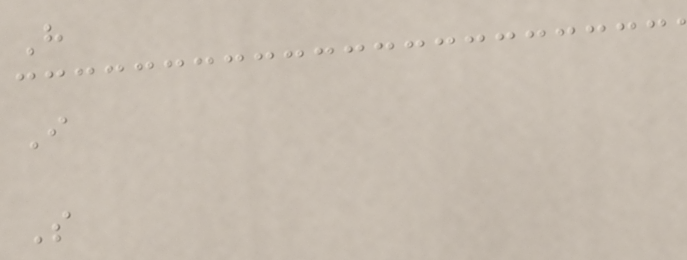H
I
S
